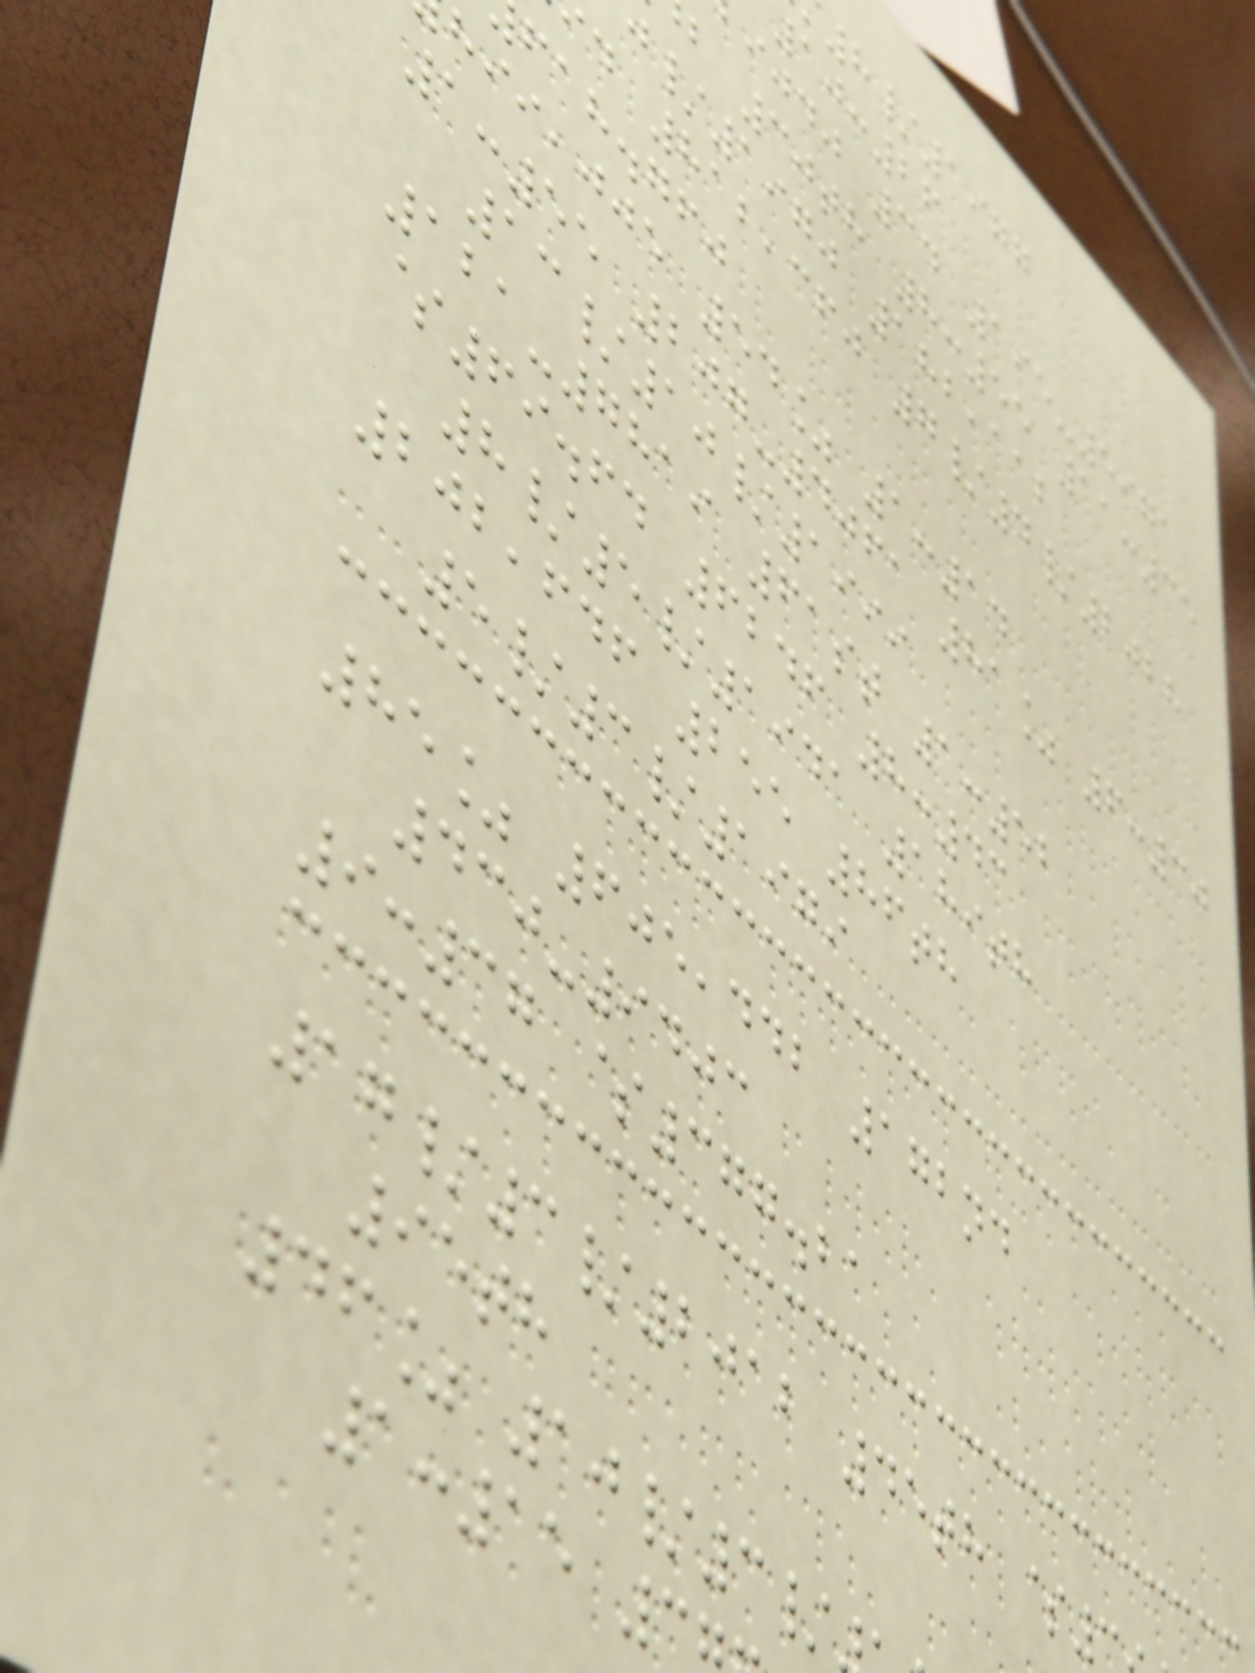8/1977
10:26
ijdj 34 195-5971
b 30th 8:55 11:35
/1970 182,112
d 812,360 7/4/2028
fah.gfj
,jje 54% 1:14
1:55 207-4061 81% 6:30
13/10/1999
121-7819 61st 1:52
$69.64 6246 8:43
8/5/1941 189th
202,646 255 86th
5/3/1979
85% 605,442 172nd
430-9403
9:37 $377.21
17/3/2012 45th $
95th
46% 10/3/
1:15 3
